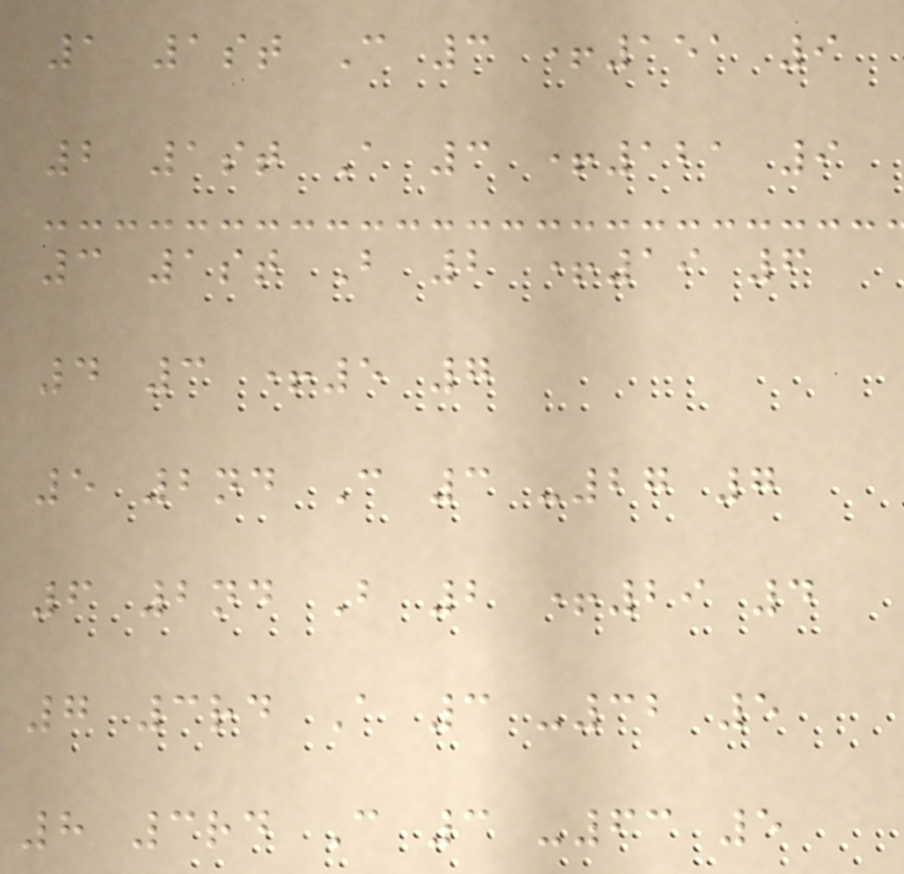1 1st C 3 +151 9
2 1st A 3 +121 9
3 1st B 2 +19 6
4 3 +5 7
5 2nd C 3 -27 7
6 2nd B 2 +29 4
7 3rd A 3 -32 5
8 3rd C 3 -63 5
